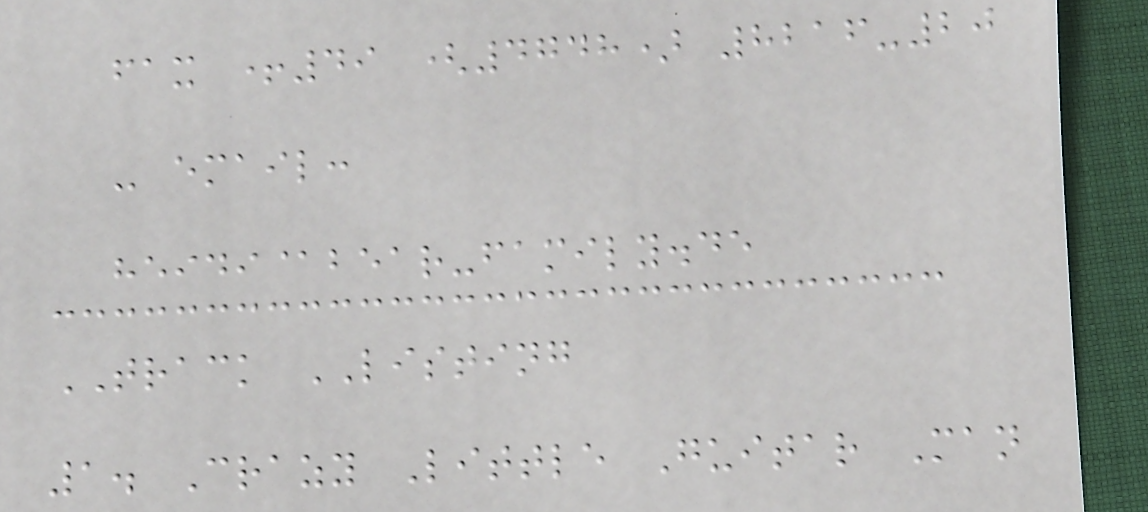fax +49 (4748) 8216-20
- email:
heidi@bear-family.de
TRACK LISTING
1. Crazy Little Guitar Man
